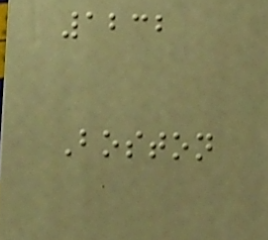1232
Boston
